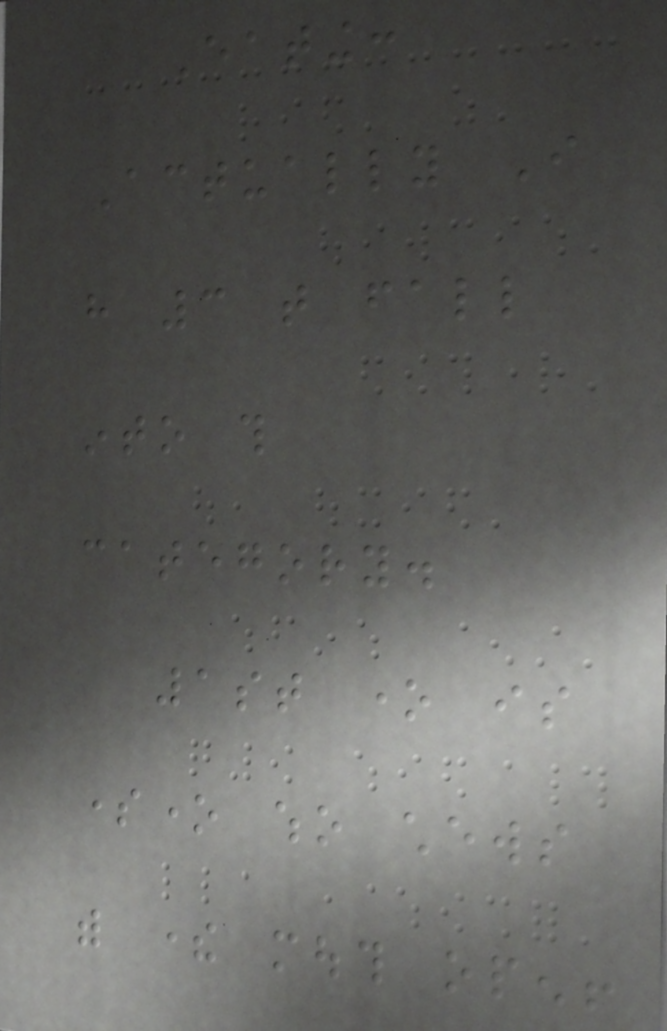Eating:
Actually I
have 3 that fall
into this
category.
1st one is
someone who chews
with there mouth open!
